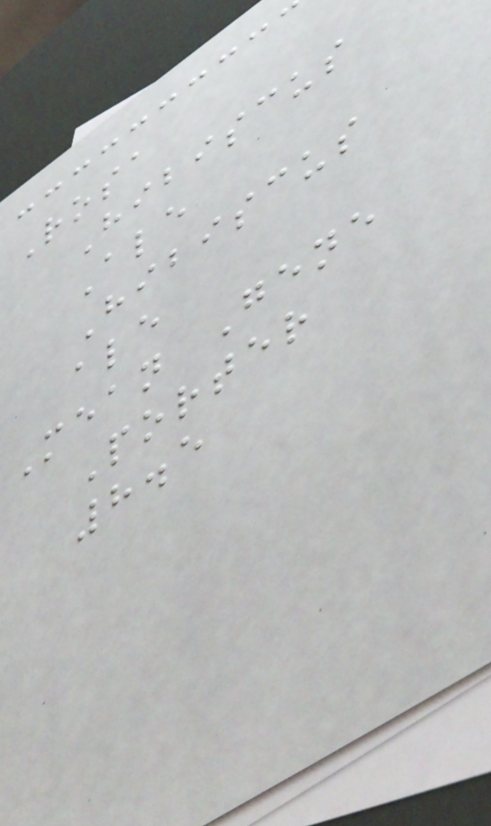Rosa
Hibiscus
Ale
Hibiscus
ale
Mean Gene
Porter
8.5
